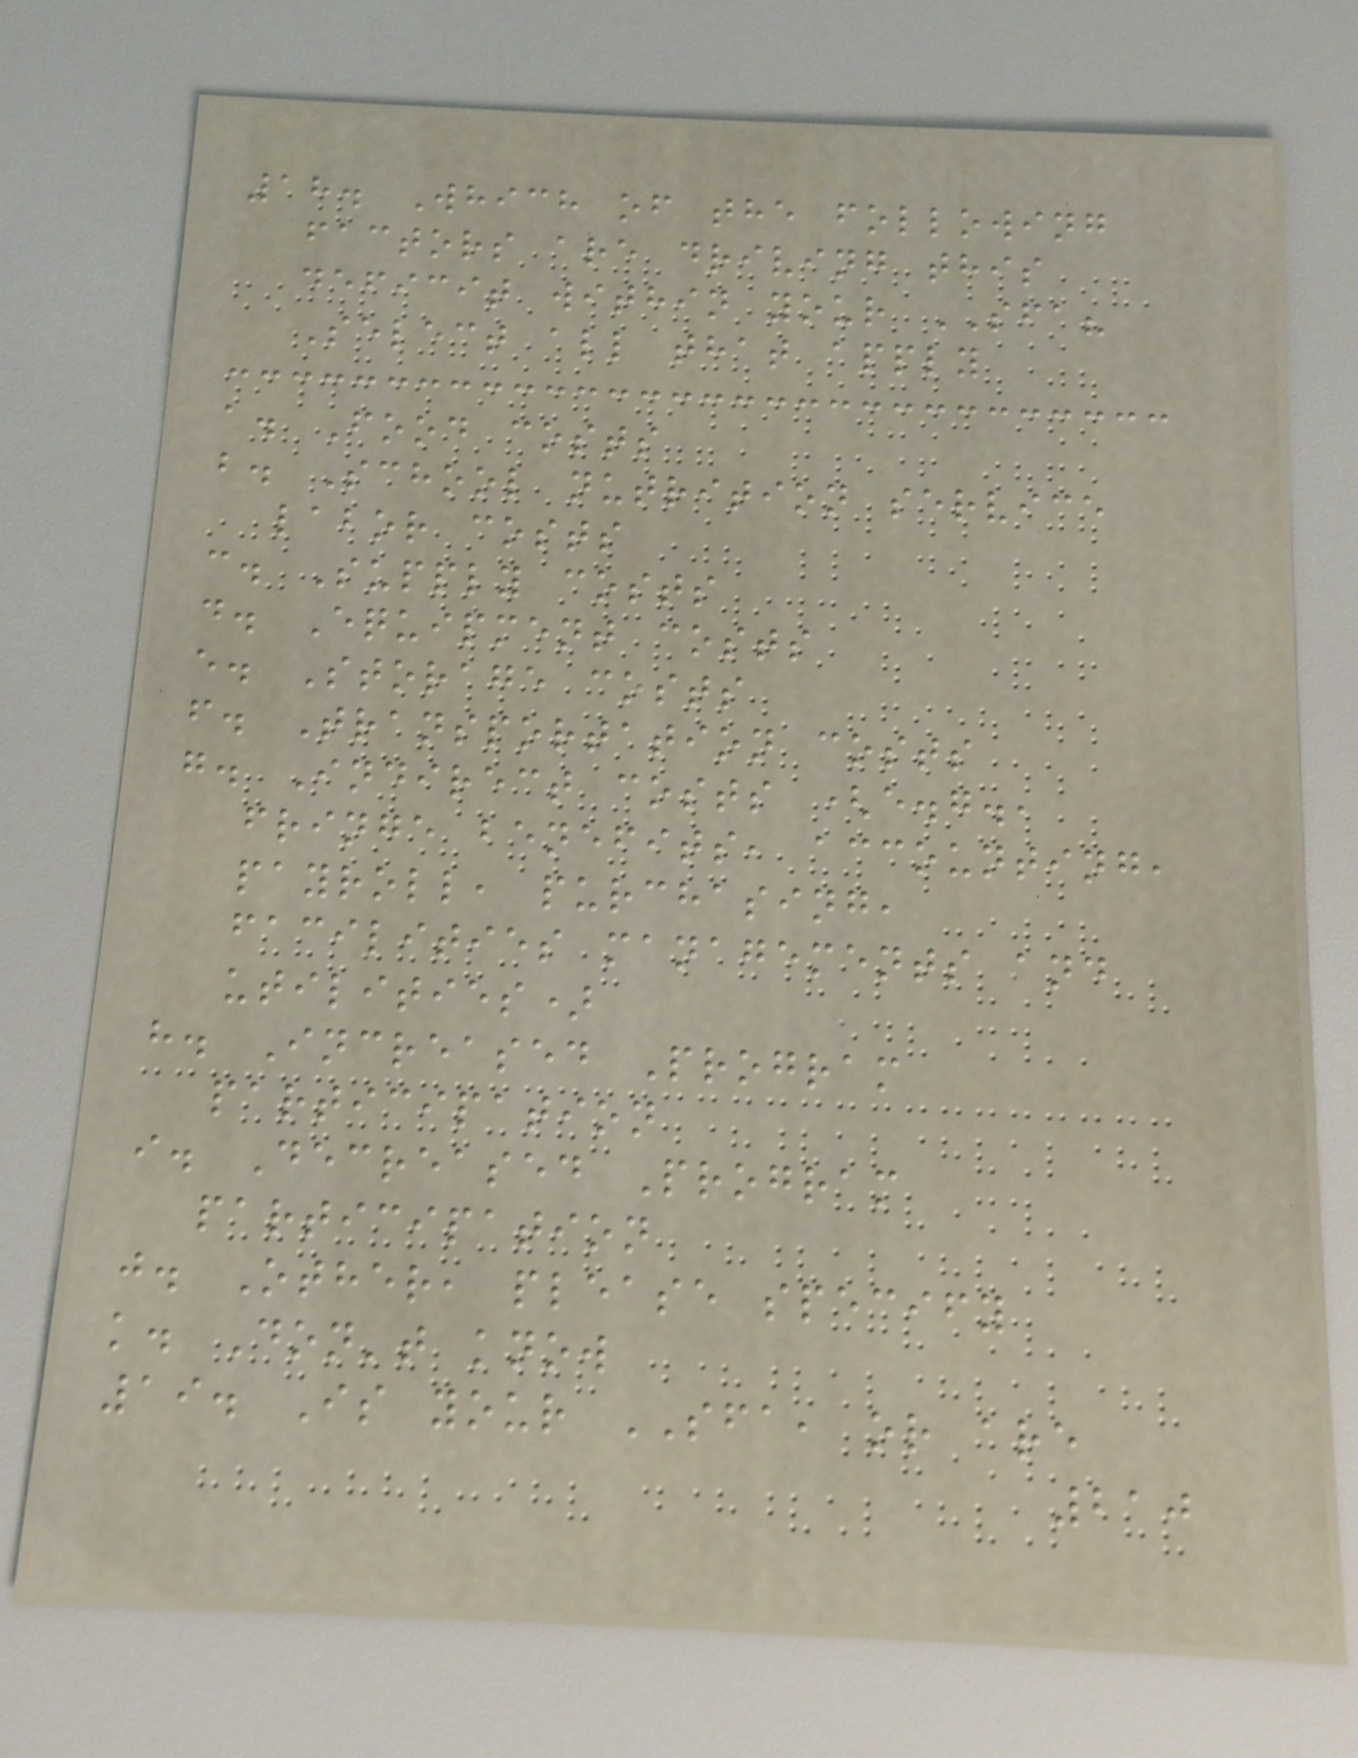18. Which of the following
factors are driving this
deficit within your SFA?
Select all that apply
a. Food costs
b. School nutrition service
labor costs
c. Supply costs
d. Equipment costs
e. Storage costs
f. Transportation costs
g. Indirect costs (e.g.,
fringe benefits, accounting,
payroll, purchasing,
facilities managements and
utilities)
h. Increased Program
participation
i. Decreased Program
participation
j. Other, please specify
k. Don't know
19. Is your SFA, or are
210
